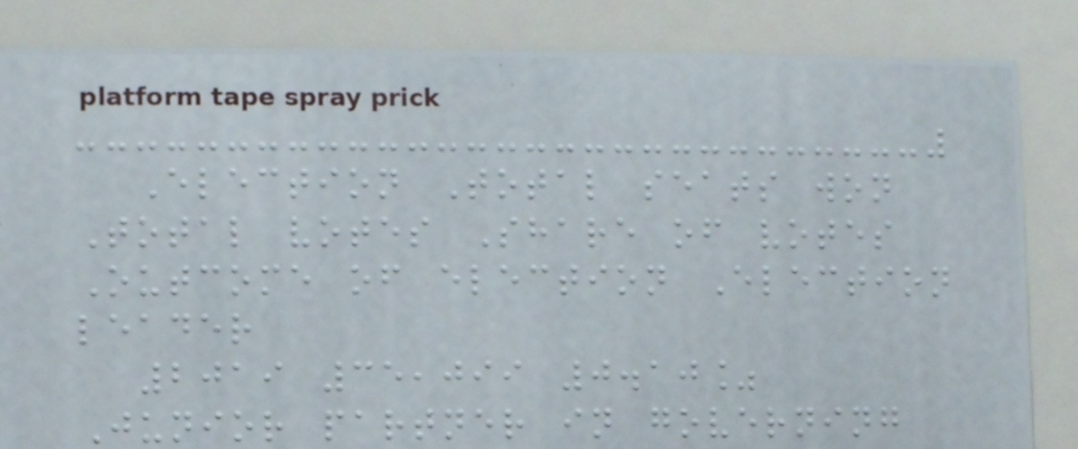Election Total seats won
Total votes Share of votes
Outcome of election Election
leader
2019 35,099 0.10%
Junior partner in governing
